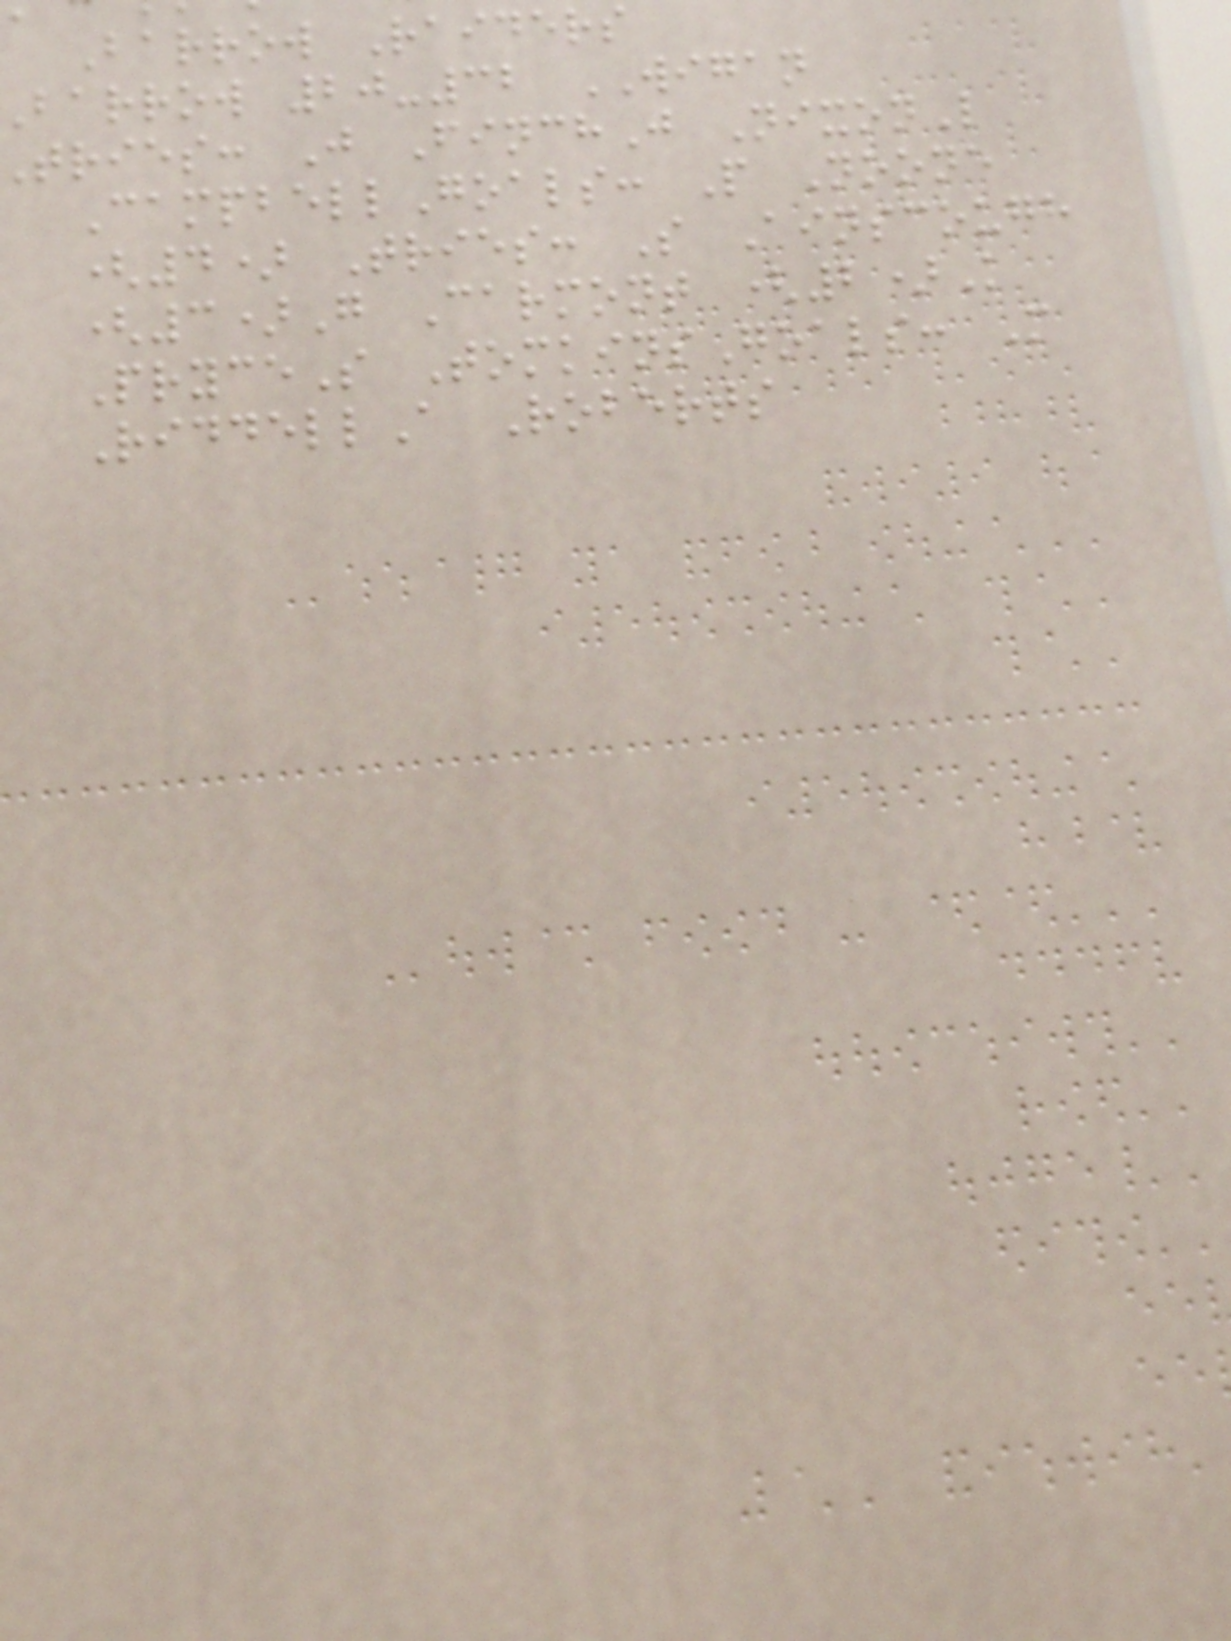Barrow Raiders
barrow 20-32 WIGAN
tries: J FinchJ NixonL
CampbellGoals: P Noone
(4) Tries: S Ainscough
(3)G Carmont (2)K
PryceS TomkinsGoals: M
RiddellA Roberts
